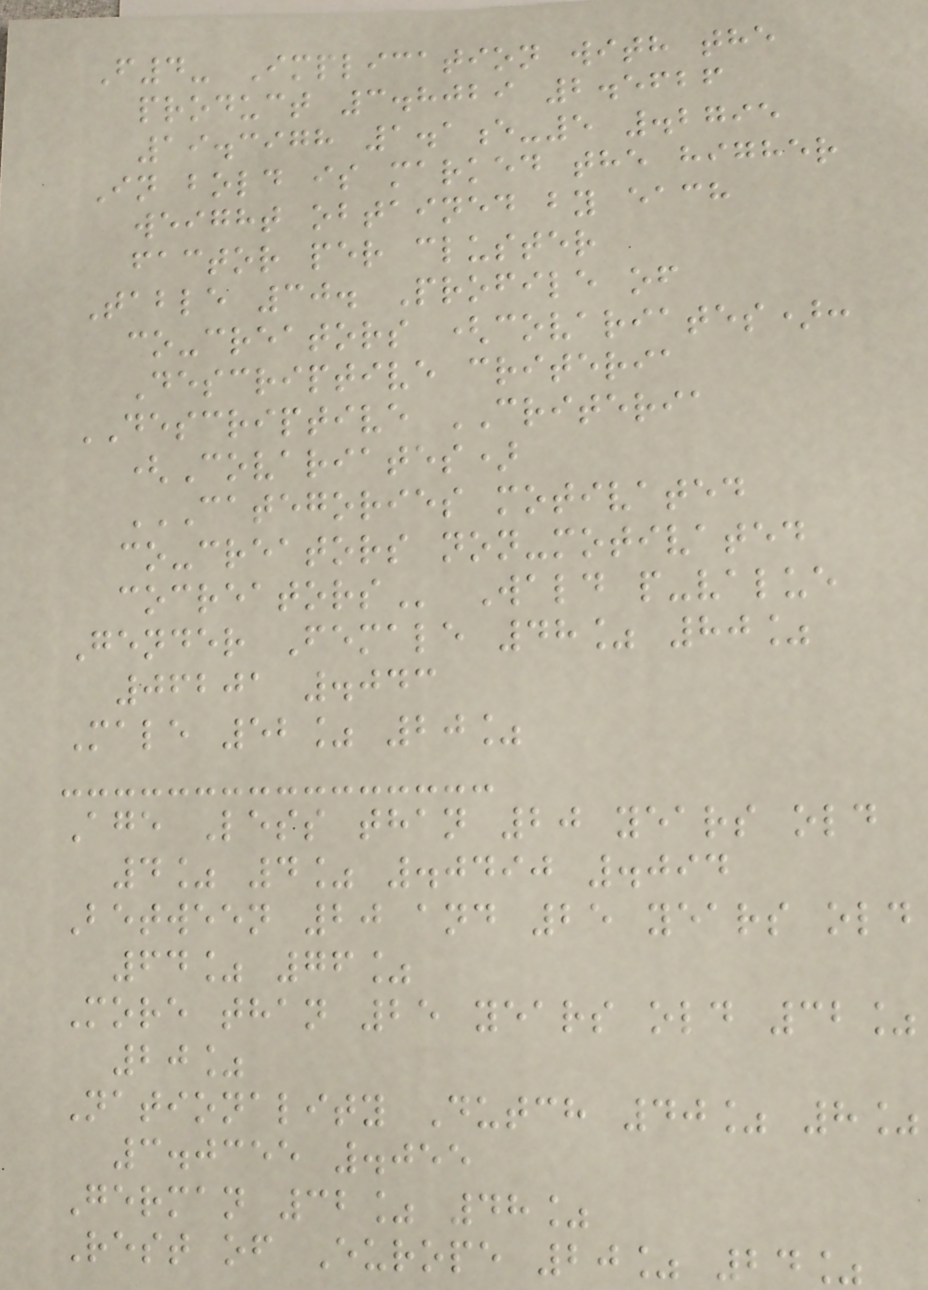F4- Implication with the
product 3.8029 2.5626
19.3978 1.1e-5 .2795
In bold is marked the higher
weight obtained by each
factor per cluster
Table 30. Profile of
co-creators (covariates):
Descriptive criteria
DESCRIPTIVE CRITERIA
(Covariates)
CATEGORIES MOTIVATED
CO-CREATORS NON-MOTIVATED
COCREATORS Wald p-value
Gender Female 48% 80%
06201 .043
Male 52% 20%
Age Less than 20 years old
4% 4% .0490 .094
Between 20 and 25 years old
64% 76%
More than 25 years old 32%
20%
Nationality Dutch 40% 8%
3.0355 .055
German 32% 48%
Rest of Europe 20% 24%
